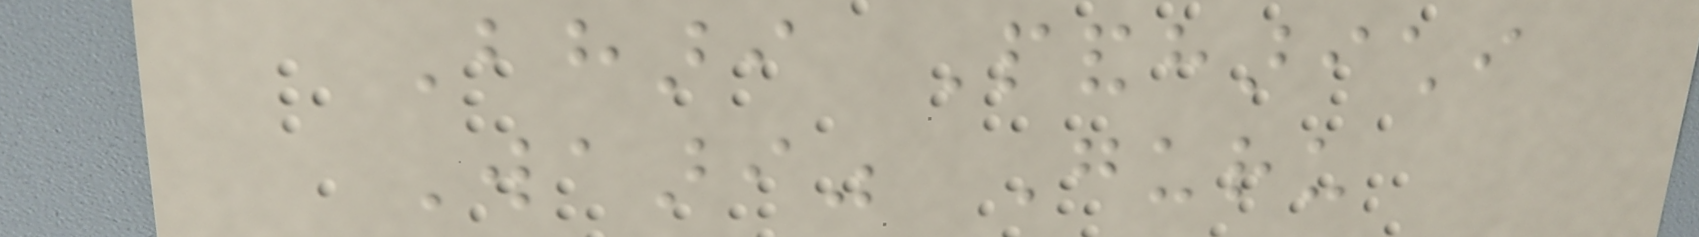Bhari Pandharichi
Waari" Guru
